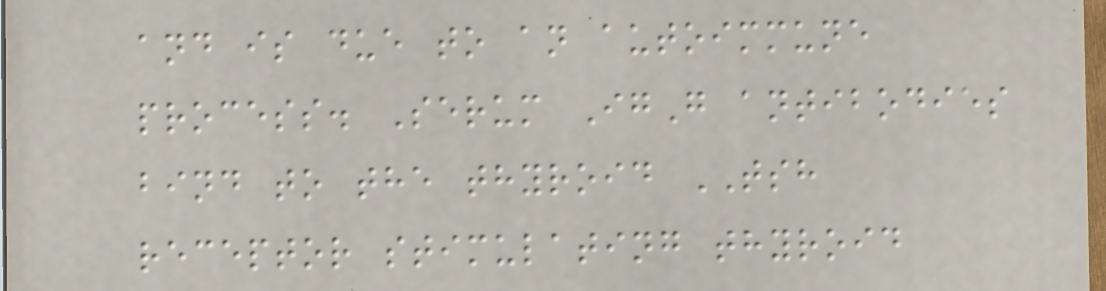and is due to an autoimmune
process. Serum IgG antibodies
bind to the thyroid TSH
receptor stimulating thyroid
